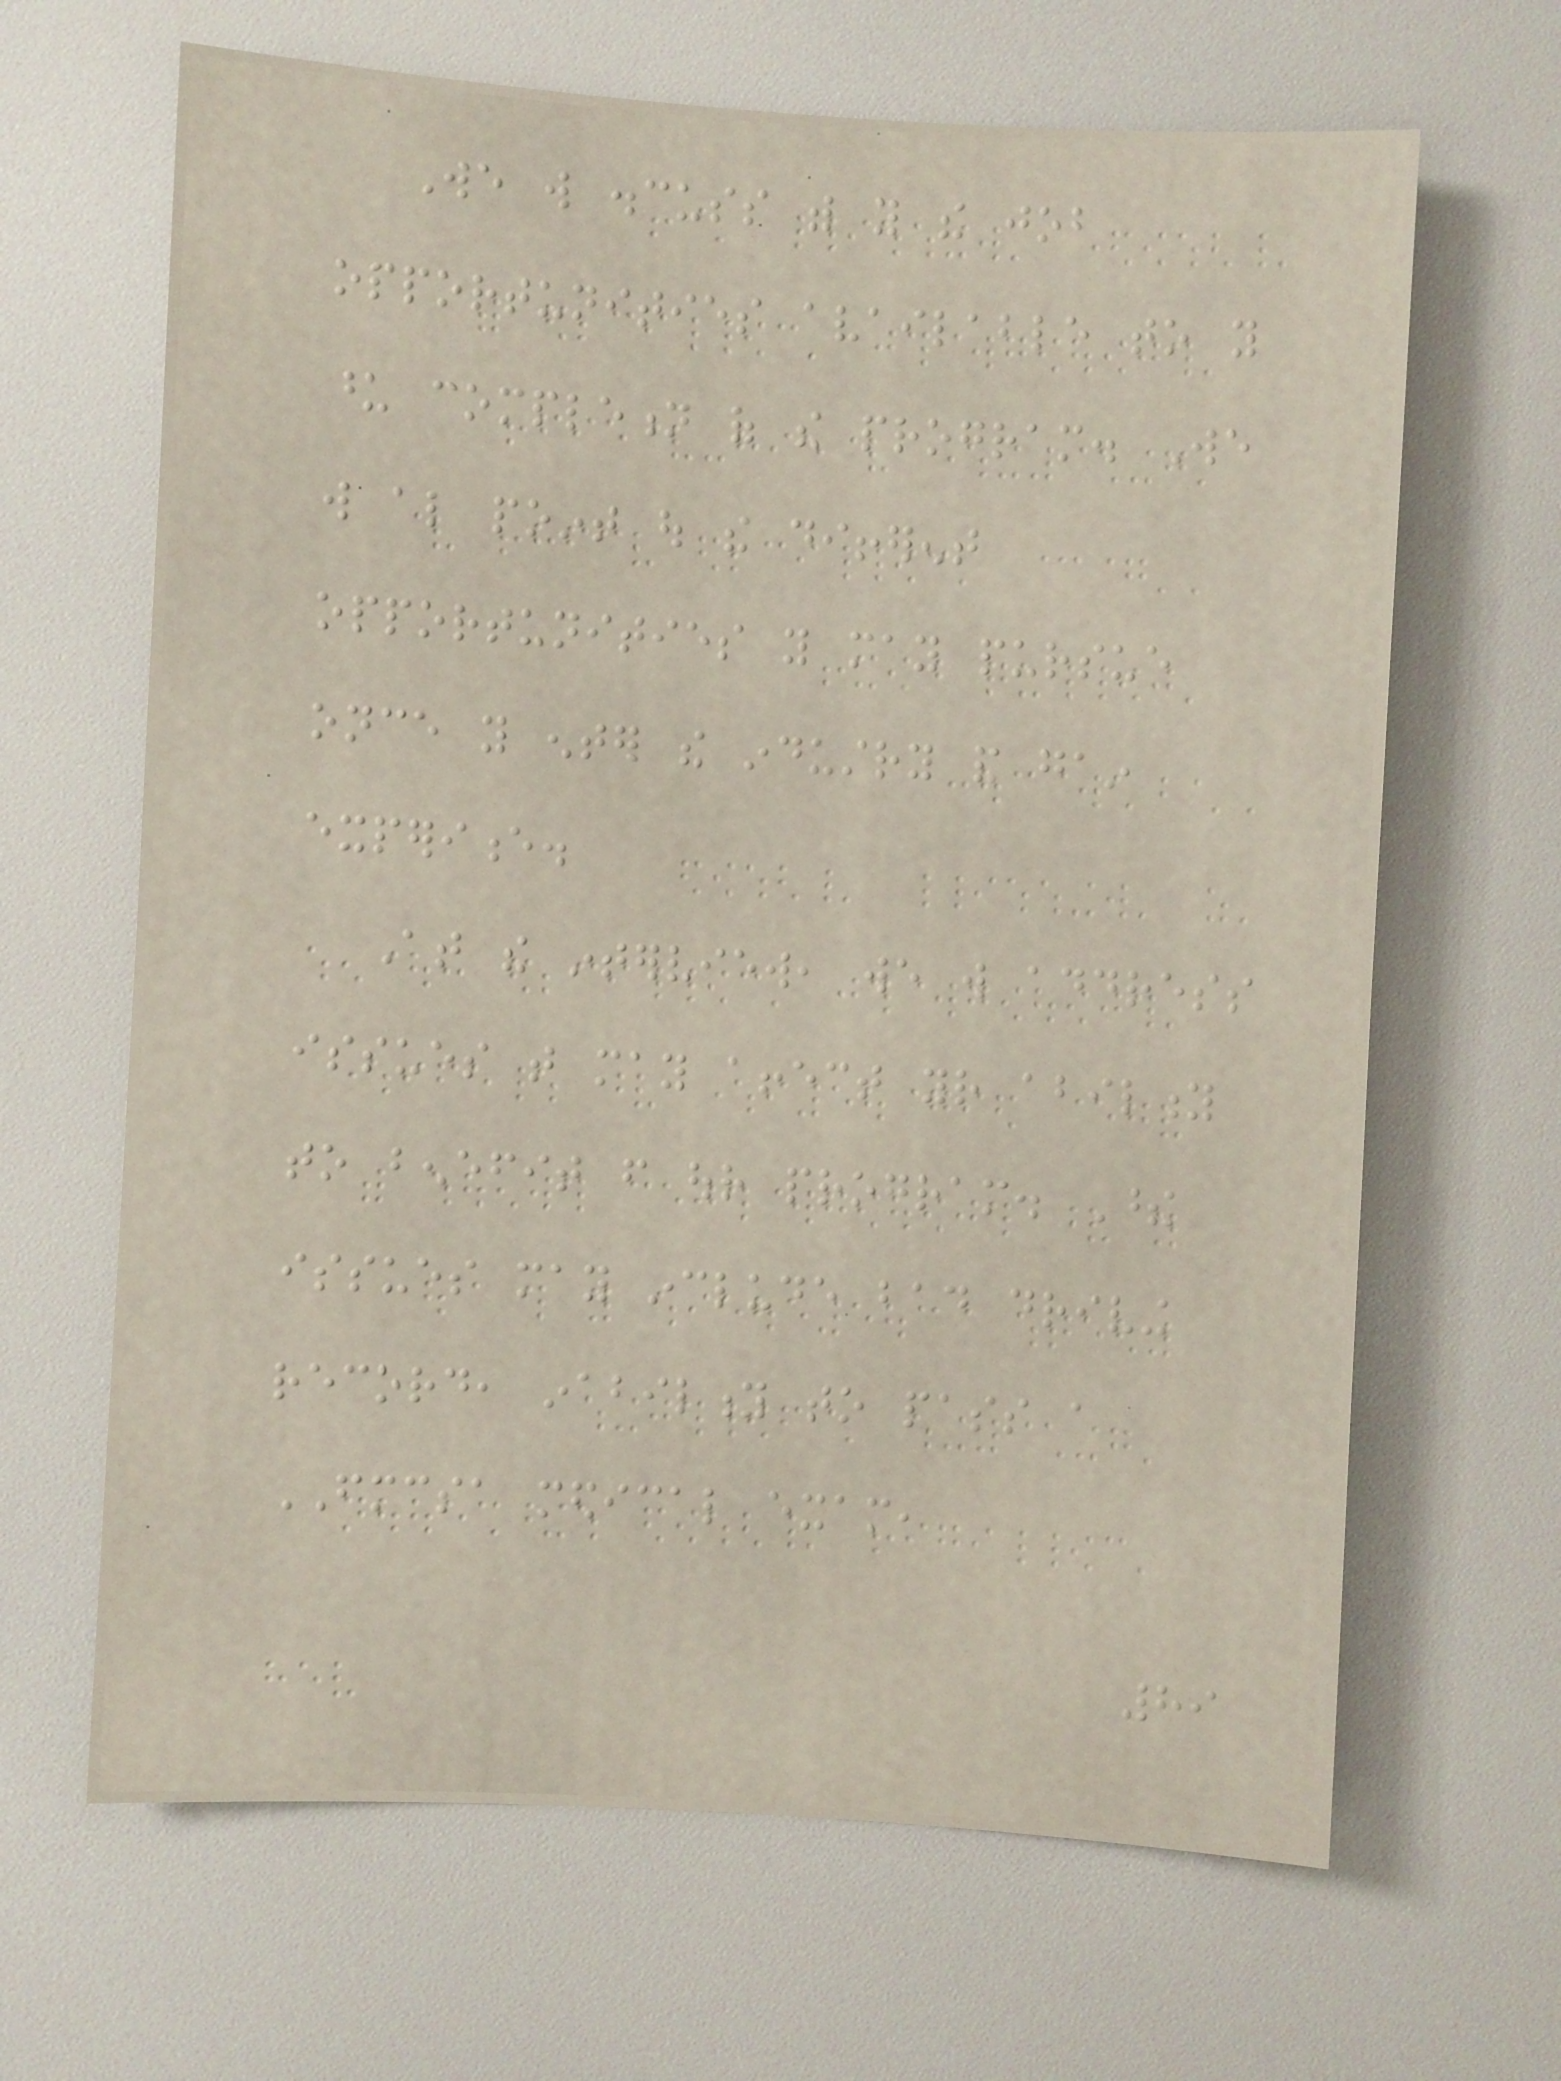We will discuss with you the job
opportunities available to you
upon completion of the program. We
will also point out the different
opportunities you may pursue
once you enter the industry and gain
experience.
At the interview, we will address
issues that may affect your ability
to benefit from our program. These
issues may include bad driving
record, inability to pass a
FMCSA medical exam,
89
